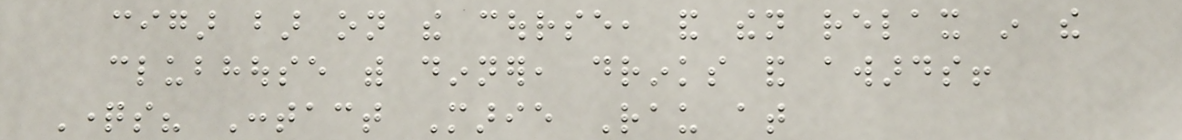cigar bar on the course, and then relax in the
clubhouse with dinner, drinks and awards!
Questions? Contact Marie Rau at
